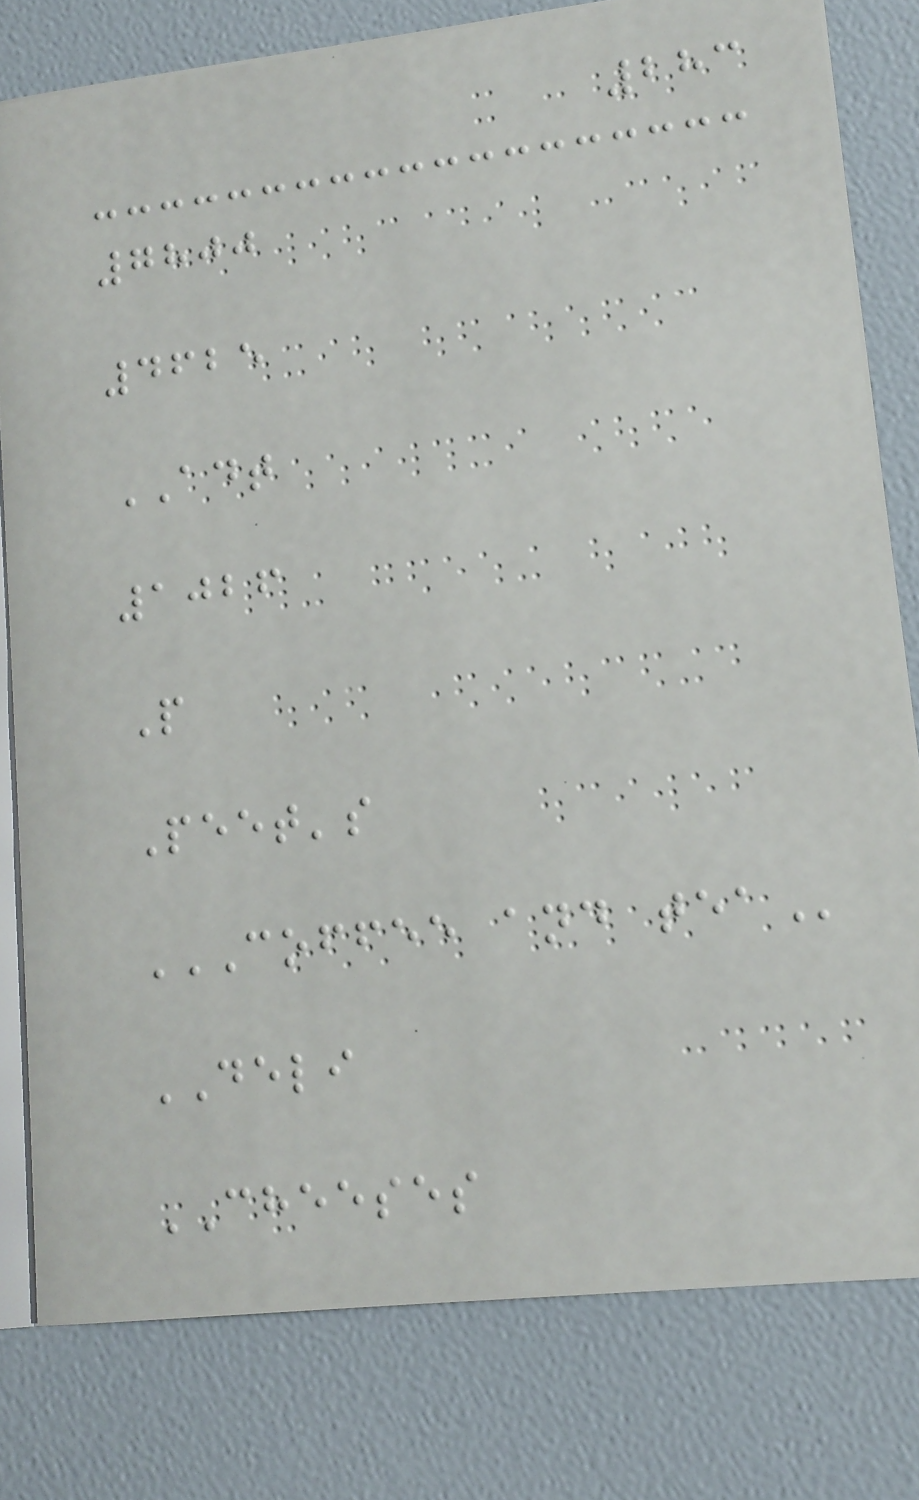283
7800
4625
ADT
1026
P
Peet's
COFFEE AND TEA
DELI
CHEESES
